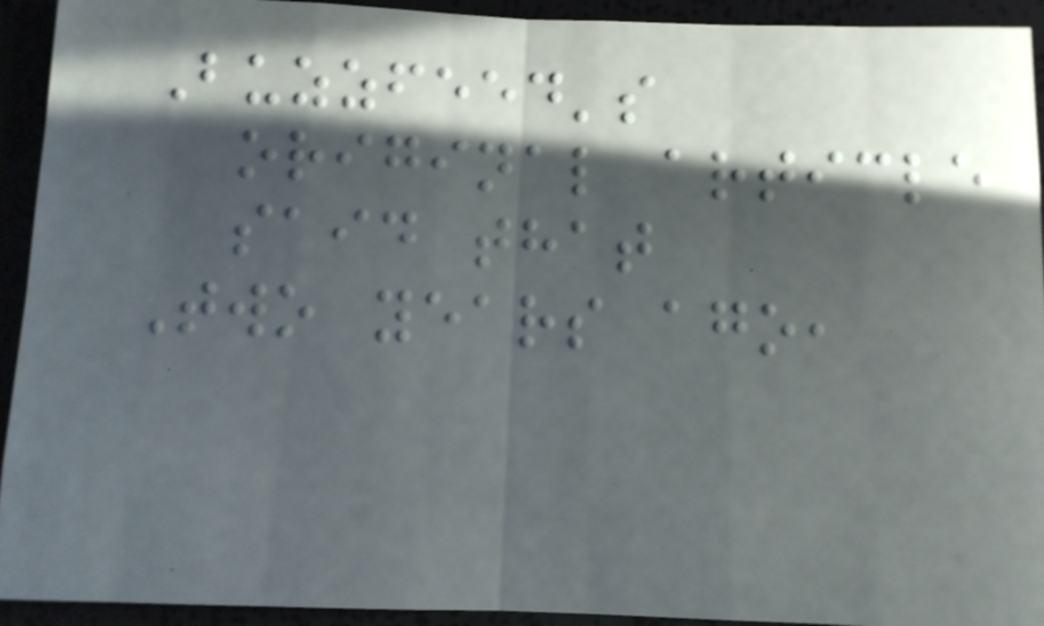Buzzfeed's
original article
said that
Two years ago,
